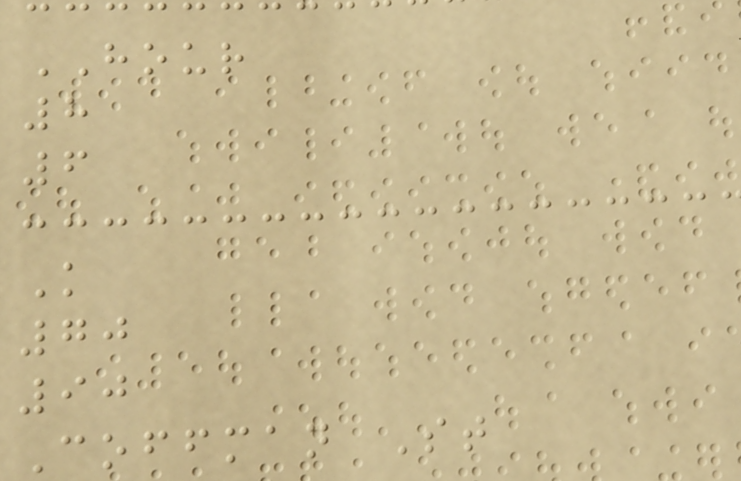HOUR
8
6
K
70
90
Coffman St
